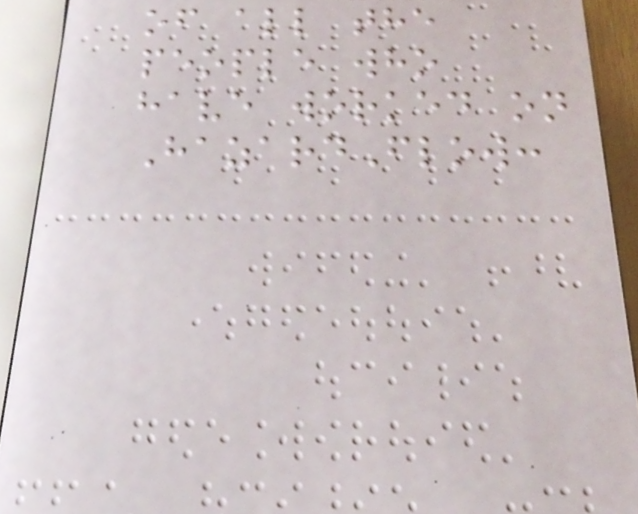of all the
people who
have worked on
HazardFlow:
